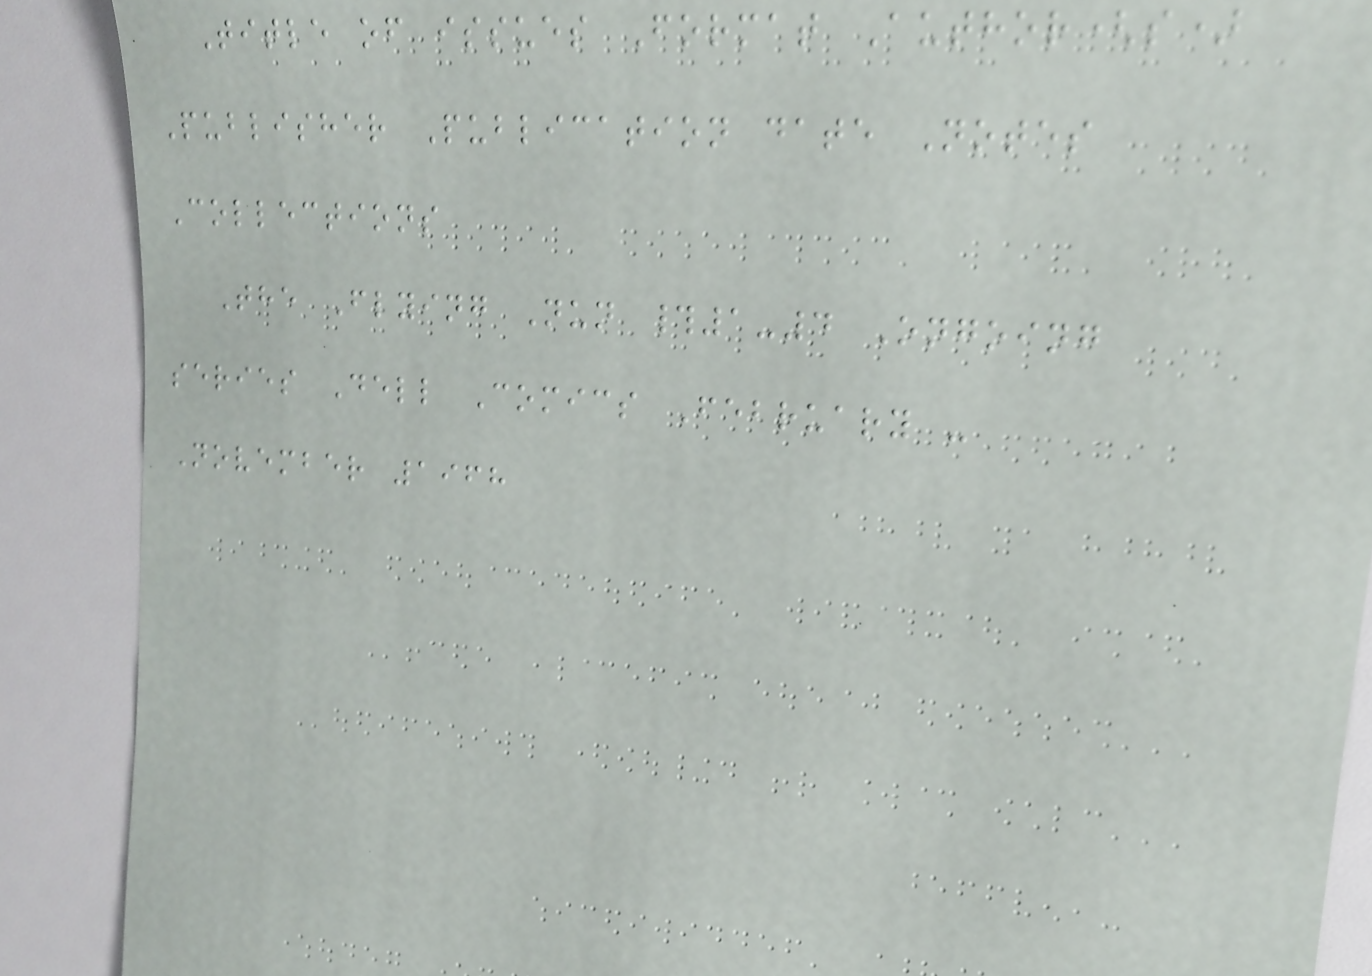Title of issues Format Author(s)
Publisher Publication date Notes
Collections
The Flying Nun #1-4 Ongoing
series Dell Comics February -
November 1968
